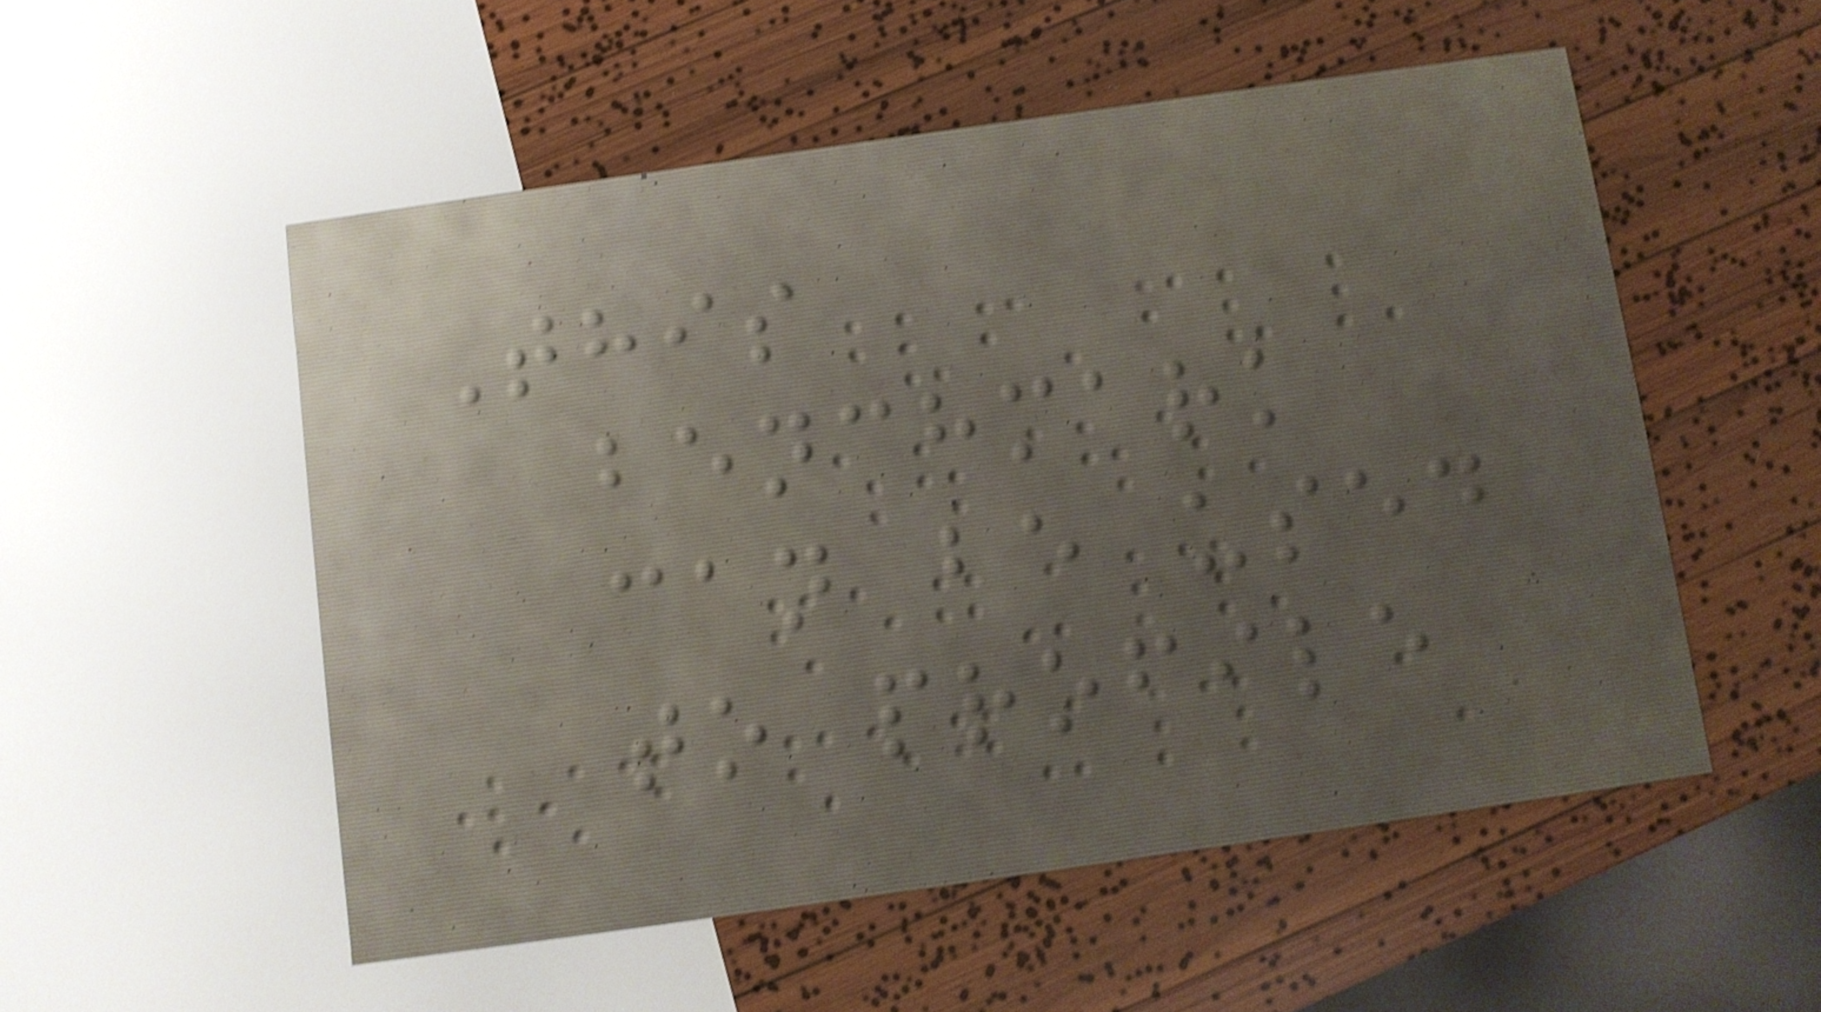This
benchmark
can be used
to profile
